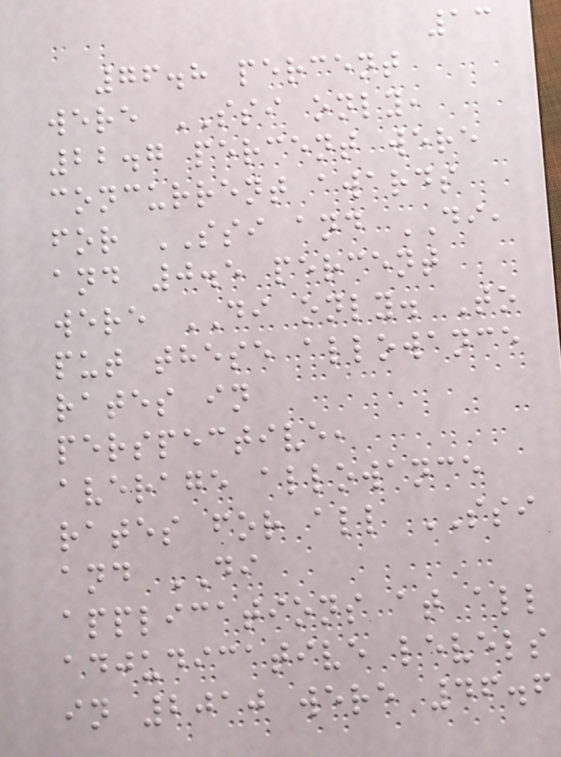13
76.8 percent
were SSI only,
22.7 percent were
concurrent awards
for SSI and DI,
and 0.5 percent
were DI only. To
put these allowance
rates in
perspective,
average allowance
rates for all SSI
and DI
applications at all
adjudicative levels
in 2010 were 46.6
